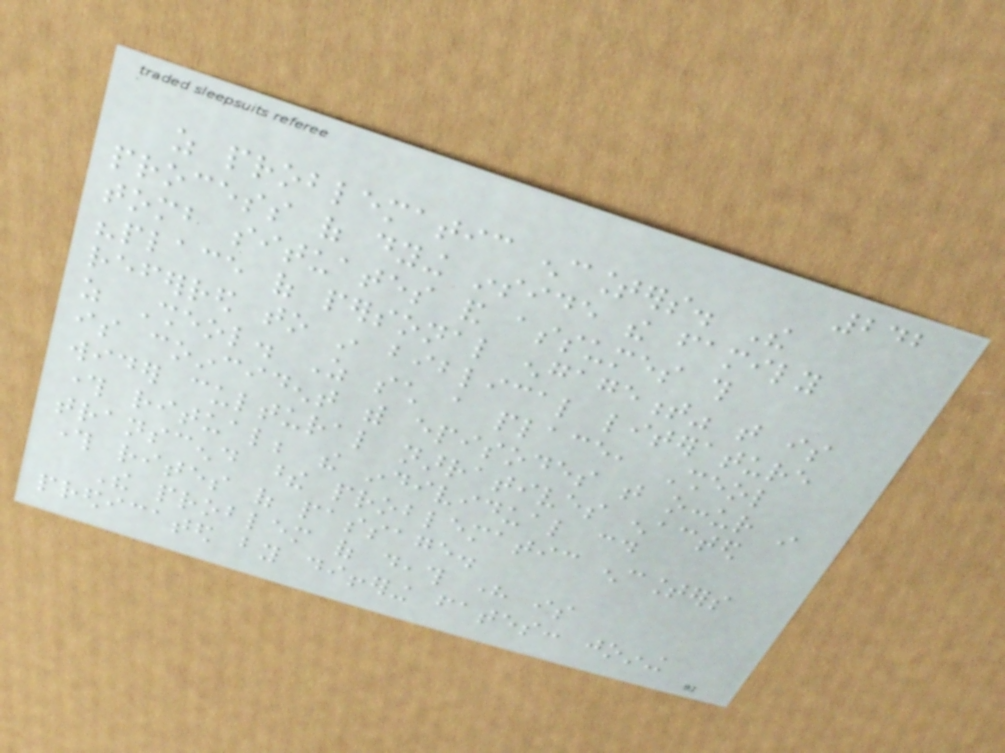242
as problematic encounters. The
process of dying inside the family
tomb situates and assumes this
"place of personal engagement" that is
referred to in biblical literature
as Sheol. As such a place, Sheol
is coincident with episodes that occur in
wider cultural narratives enacted
through ritual; the individual could
transcend these problematic encounters
through rites of passage.
The problem of death here is
predicated by differing fates: joining
